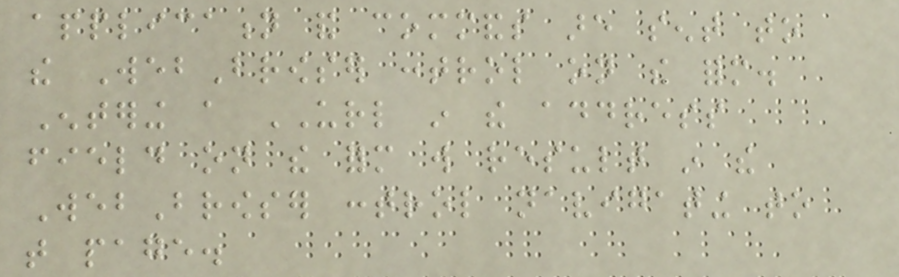application and commands are sent to
the WebBrowser control on the form.
Entering a URL in the address
field on the form will result in the
WebBrowser control navigating to
that page.
